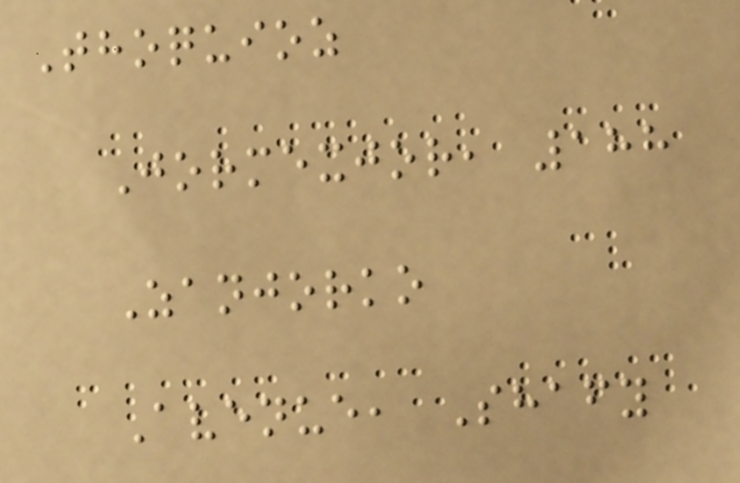Thoquioz
Jormexjor, 188
Zanjorko
Avenue, Shafy
